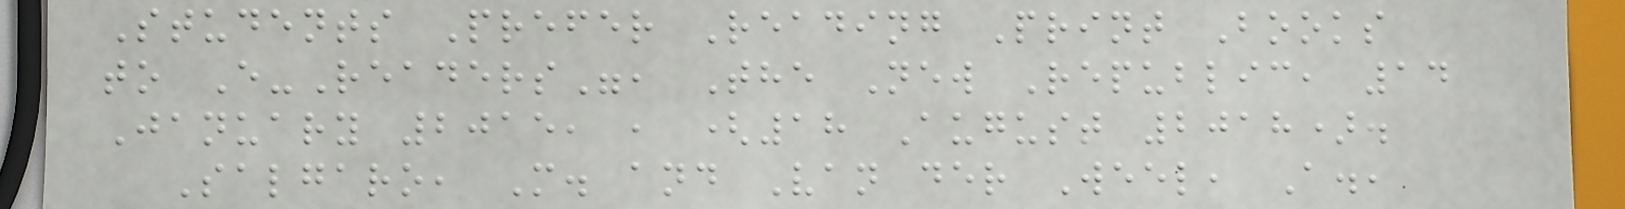Students Prefer Reading Print Books
to E-Readers", The New Republic, 14
January 2015, , (18 August 2018).
Salgaro, M. and Van der Weel, A.,
